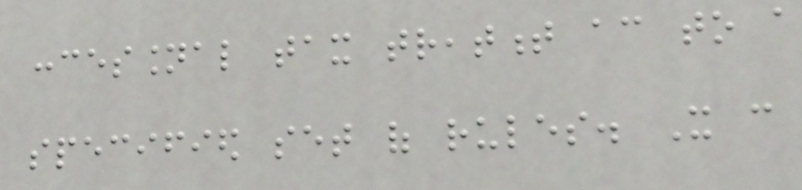concessional tax treatment according to a
specified set of rules. It can
